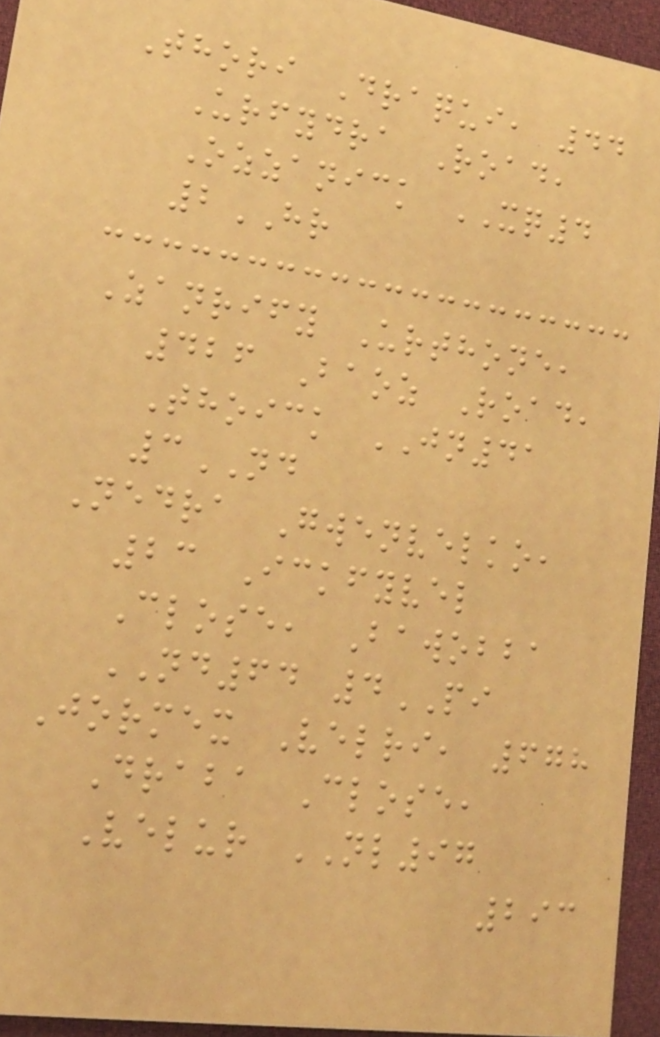Thori Draqui, 44
Urfydra Road,
Ozzanick XQ4
2HR
Zanrify Urthone,
426 Baoz Road,
Thoick JN41
3ND
Nedra Gwenvelko,
23 Ickfyvel
Close, Bawobba
ND64 4PI
Jormex Velri, 678
Draba Close,
Velur NL97
293
